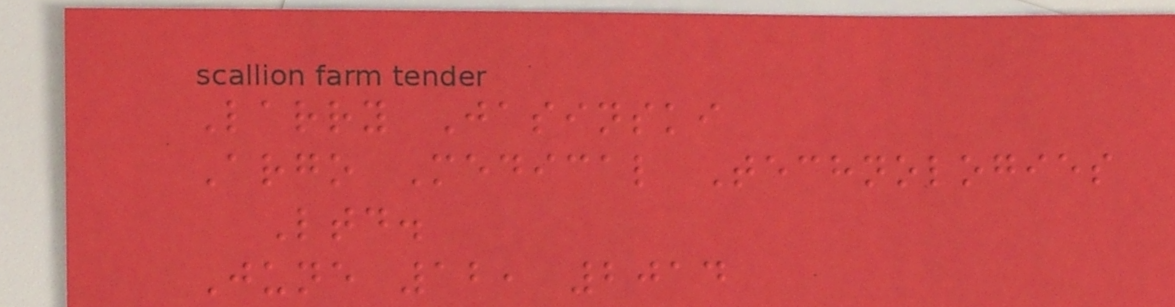Larry Jasinski
Argo Medical Technologies
Ltd.
June 12, 2014
